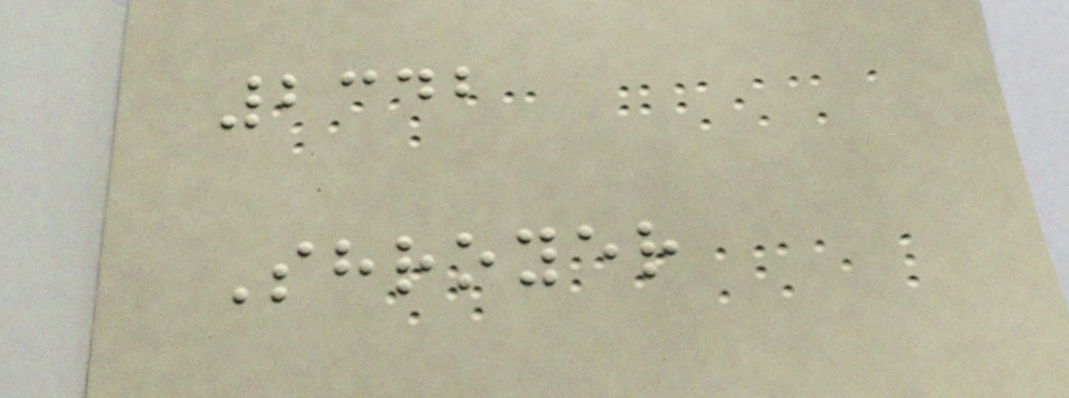2342
Shroyer
